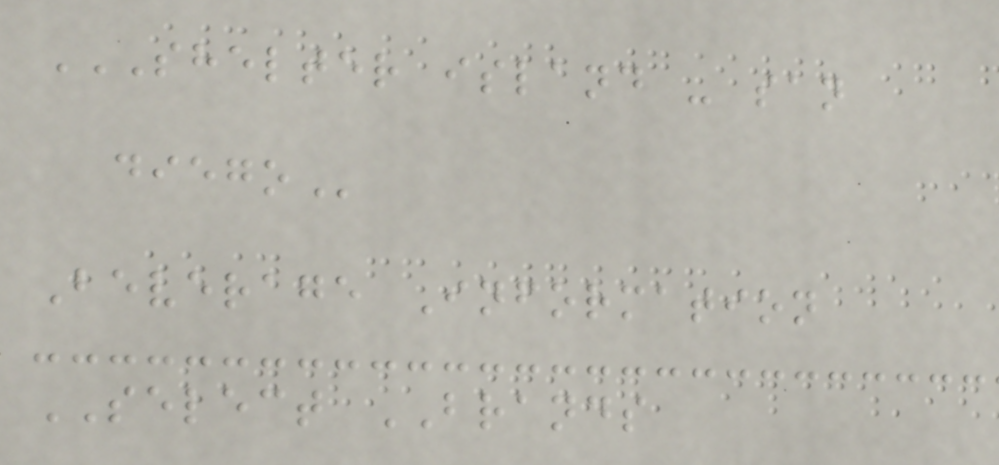SHELTER ISLAND - SAN
DIEGO
Beverage Information
SELECT BRANDS
